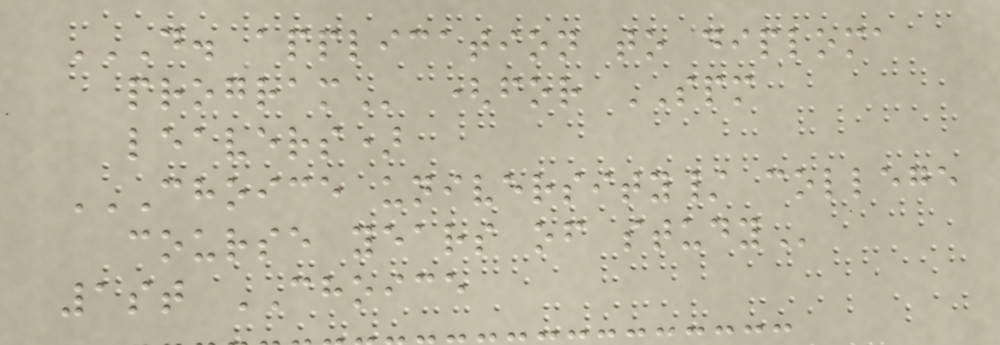D. APPLICATION TO DIPLOMA
PROGRAM (for SPM
leavers)
CHOICE UNIVERSITY/ COLLEGE
COURSE YEARS OF STUDY
1st CHOICE
